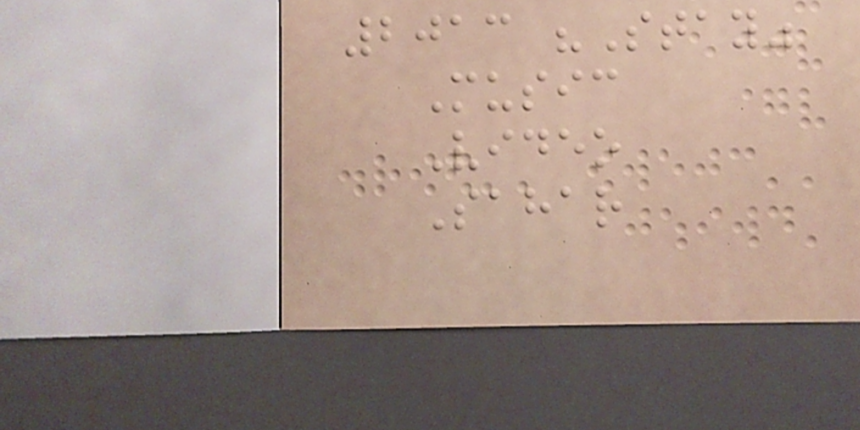2013 "Stay"
Music
Video
Sahar
